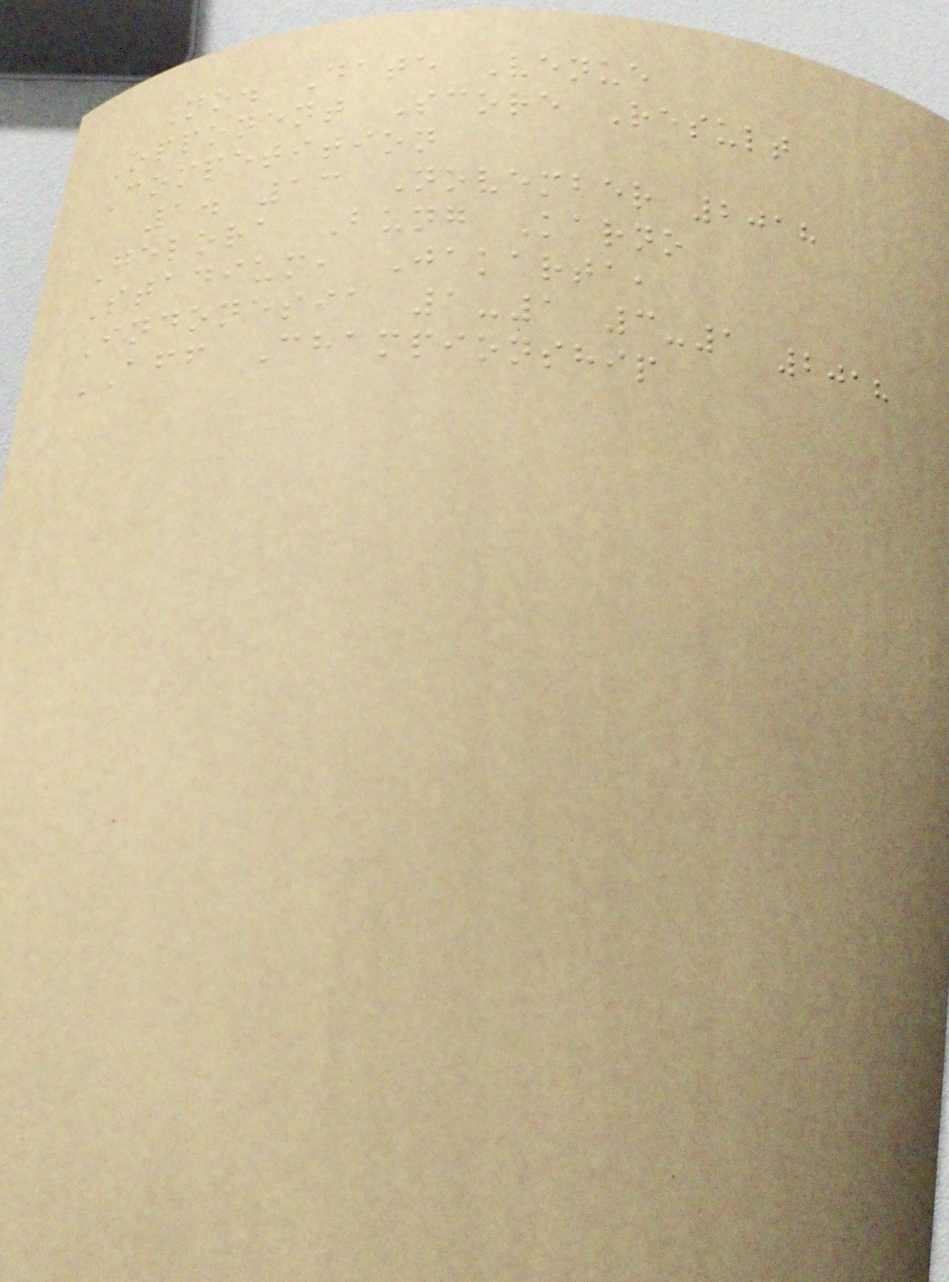No. Date Venue
Opponent Score Result
Competition
1. 13 November 2018
Gelora Bung Karno
Stadium, Jakarta,
Indonesia 1-1 3-1 2018
AFF Championship
